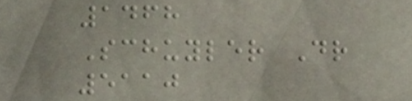1468
Schuyler Dr
5110
